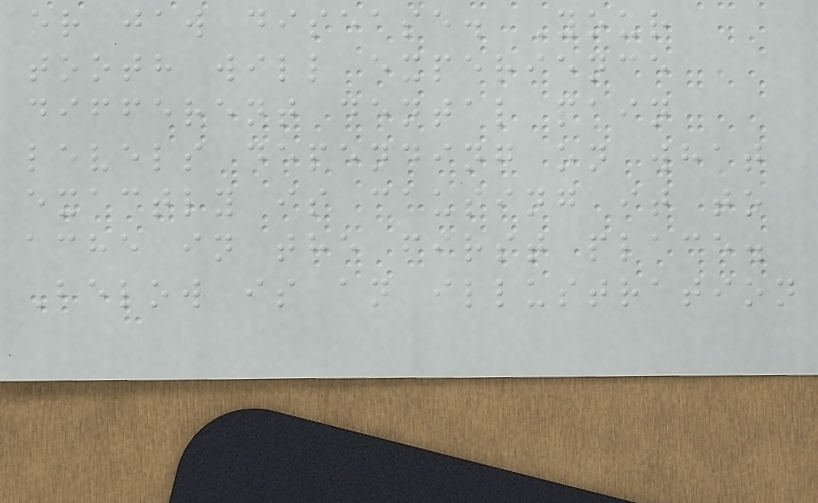or jaw disease. Your
tooth will experience
different dental pain
levels depending on what
exactly is causing it to
ache in the first place.
Below is an illustration
